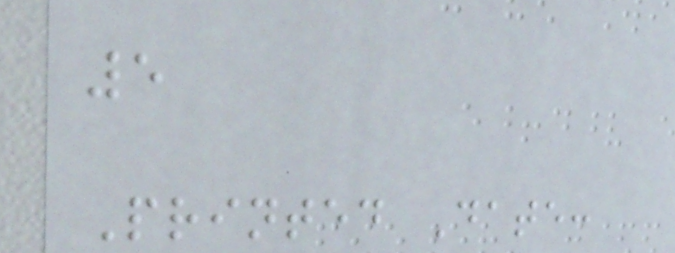5
Printed Date:
